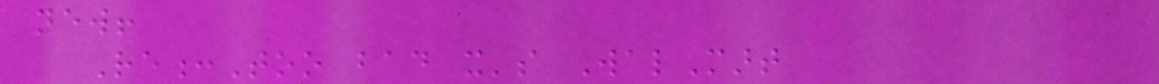new!
Re:Too bad it's WalMart
